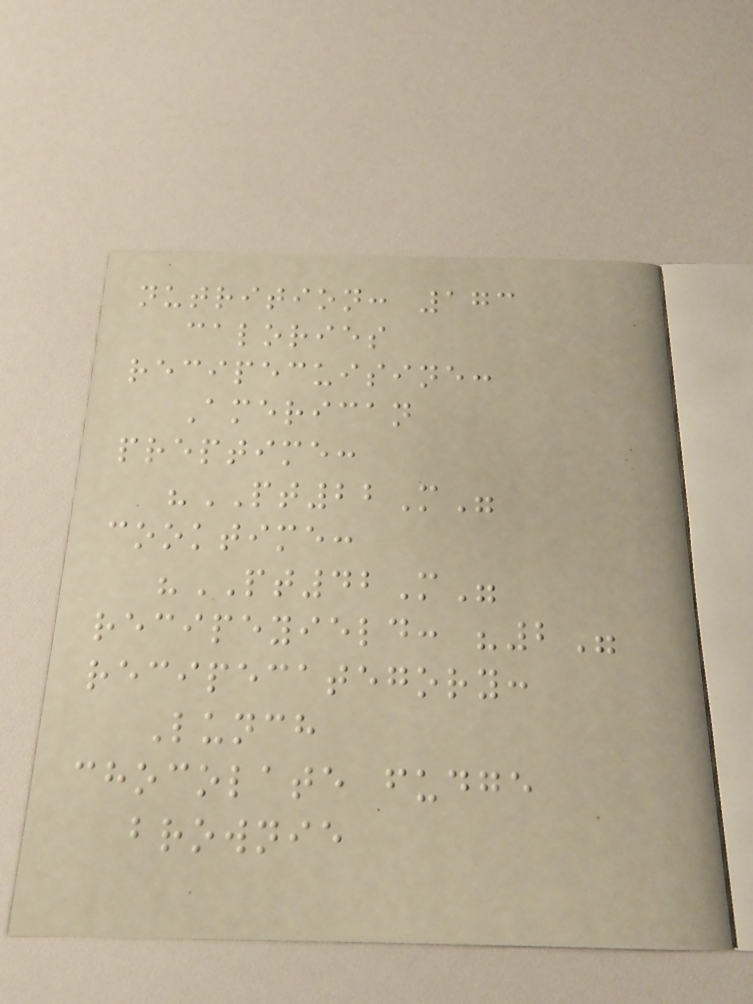nutrition: 173
calories
recipecuisine:
American
preptime:
"PT22M"
cooktime:
"PT42M"
recipeyield: "2"
recipecategory:
Lunch
chocolate fudge
brownie
